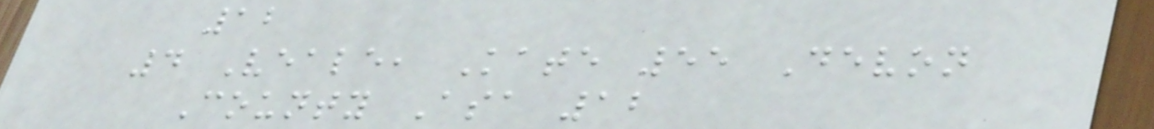12
4 Veale, Kate 55 Devon
County Asa 12
